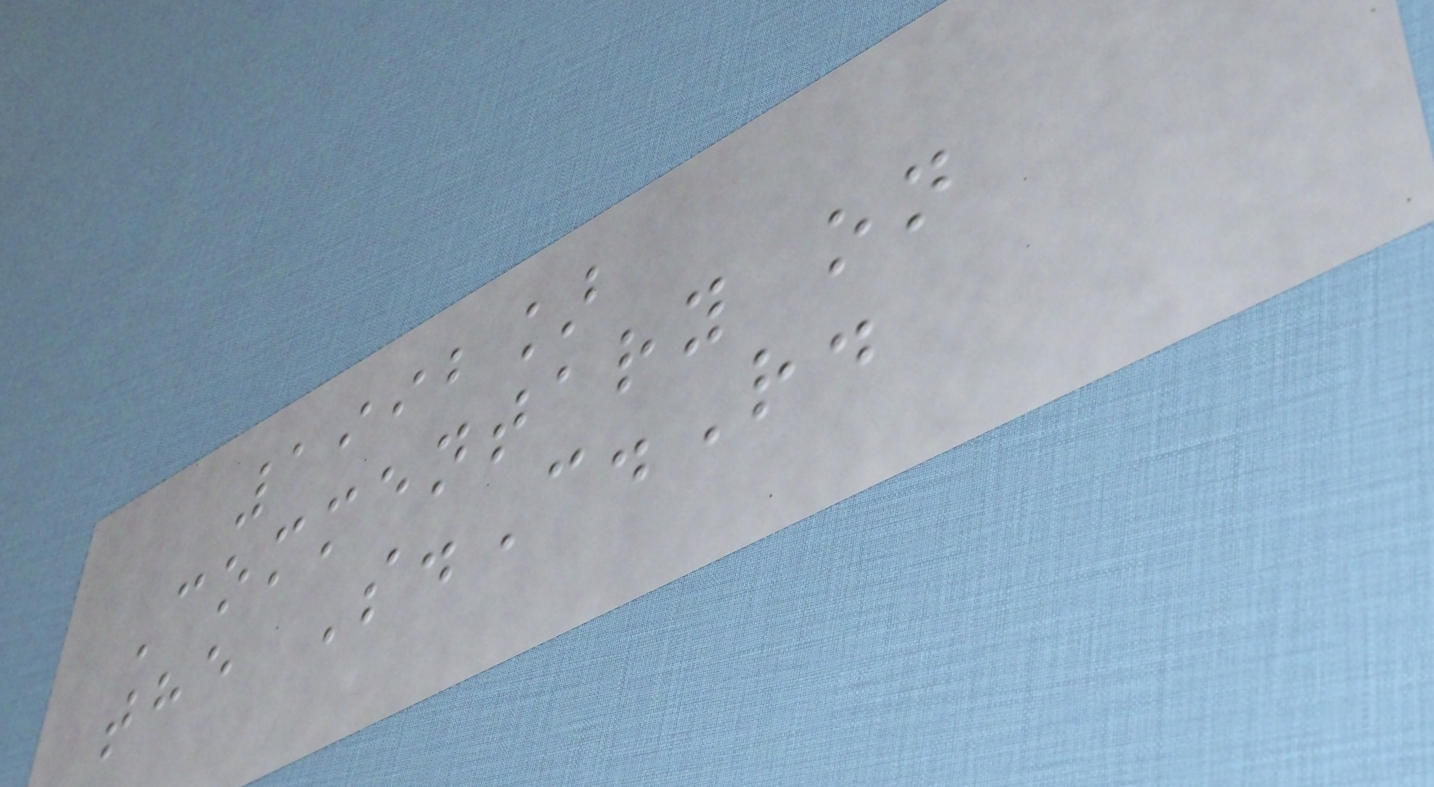1992]
Commentary on
the S.C.R.
